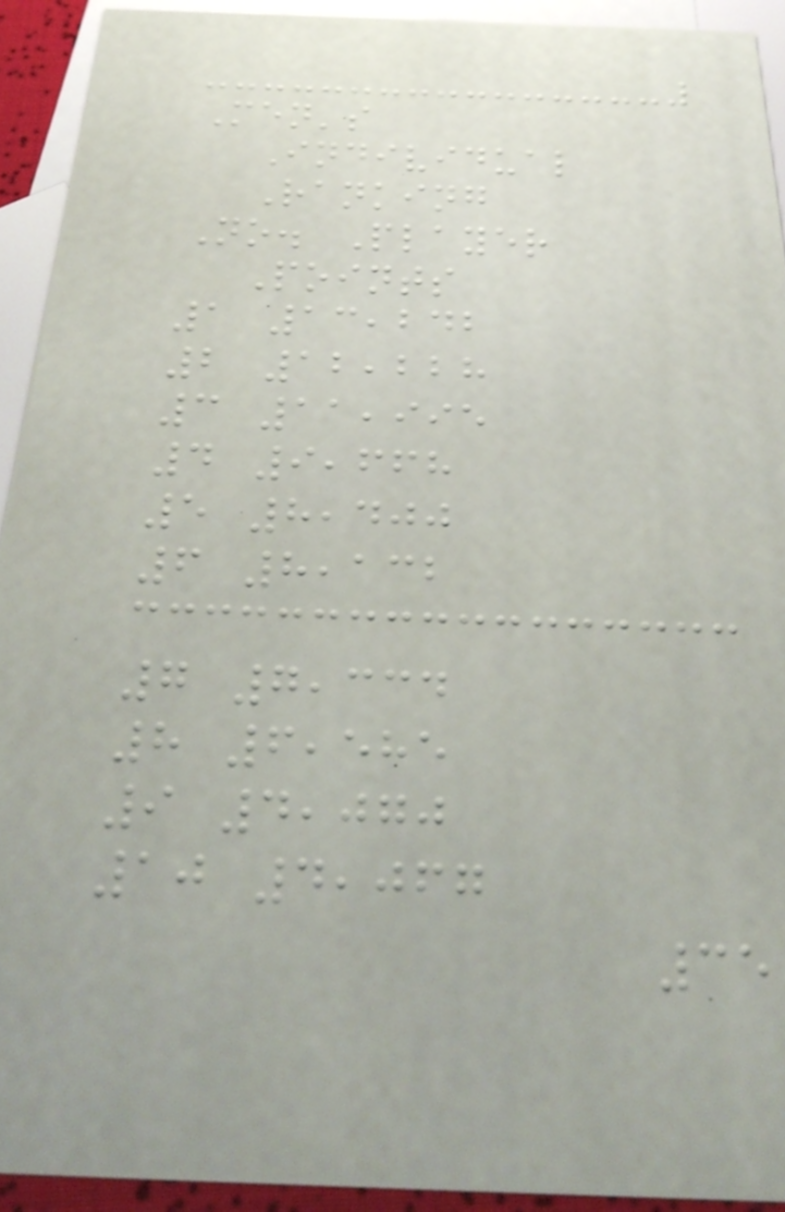Men's
Individual
Ranking
No. Player
Points
1 13,242
2 12,228
3 11,995
4 9,668
5 8,400
6 8,132
7 7,334
8 6,585
9 4,070
10 4,067
35
